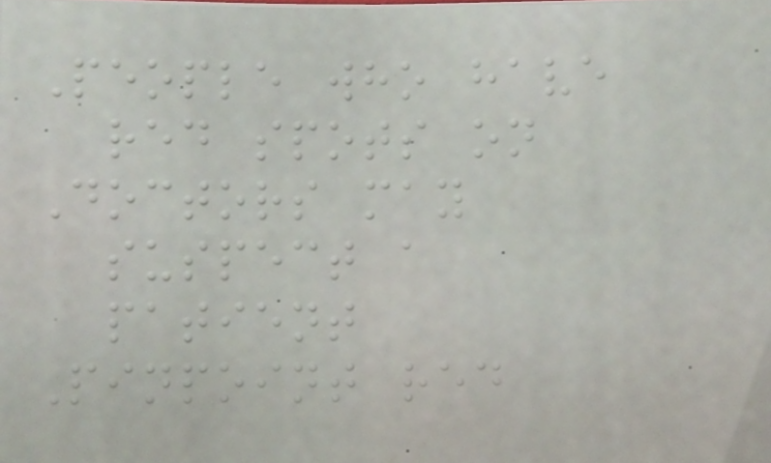People who have
red spots on
Doctors may
suspect a
patient
Pinpoint red
